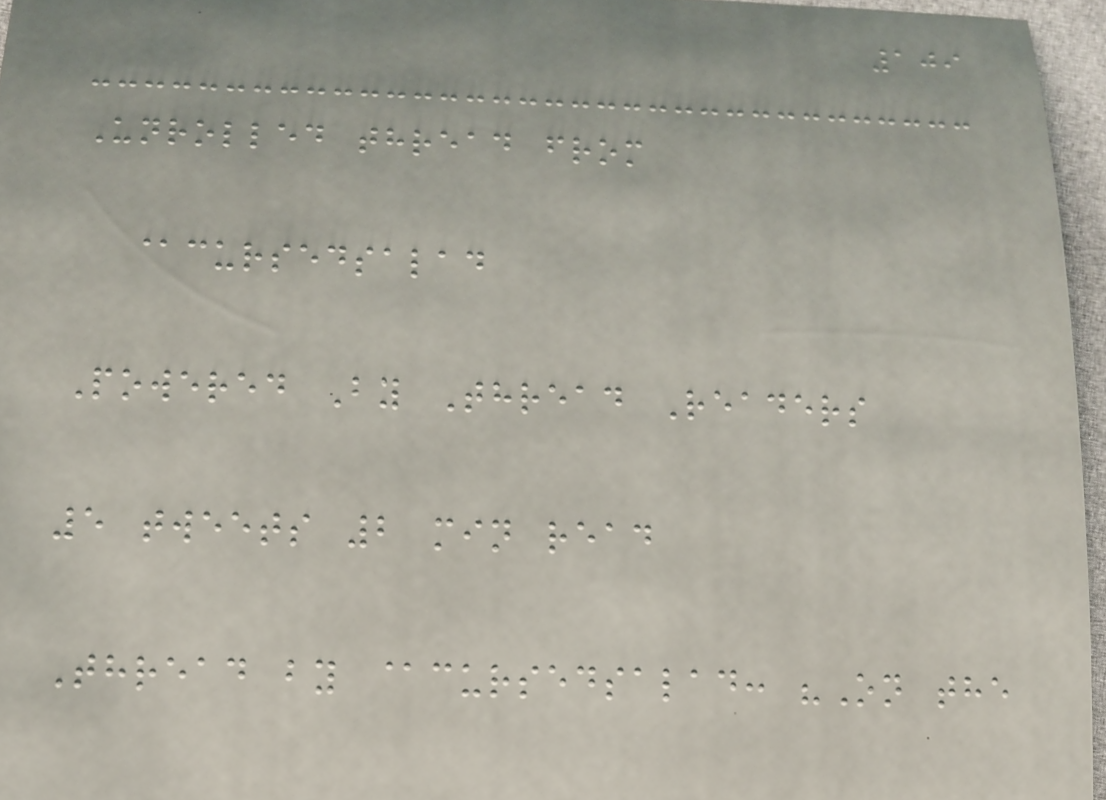109
Unrolled thread from
@cursedsalad
Powered By Thread Readers
5 tweets 2 min read
Thread by @cursedsalad: "On the
